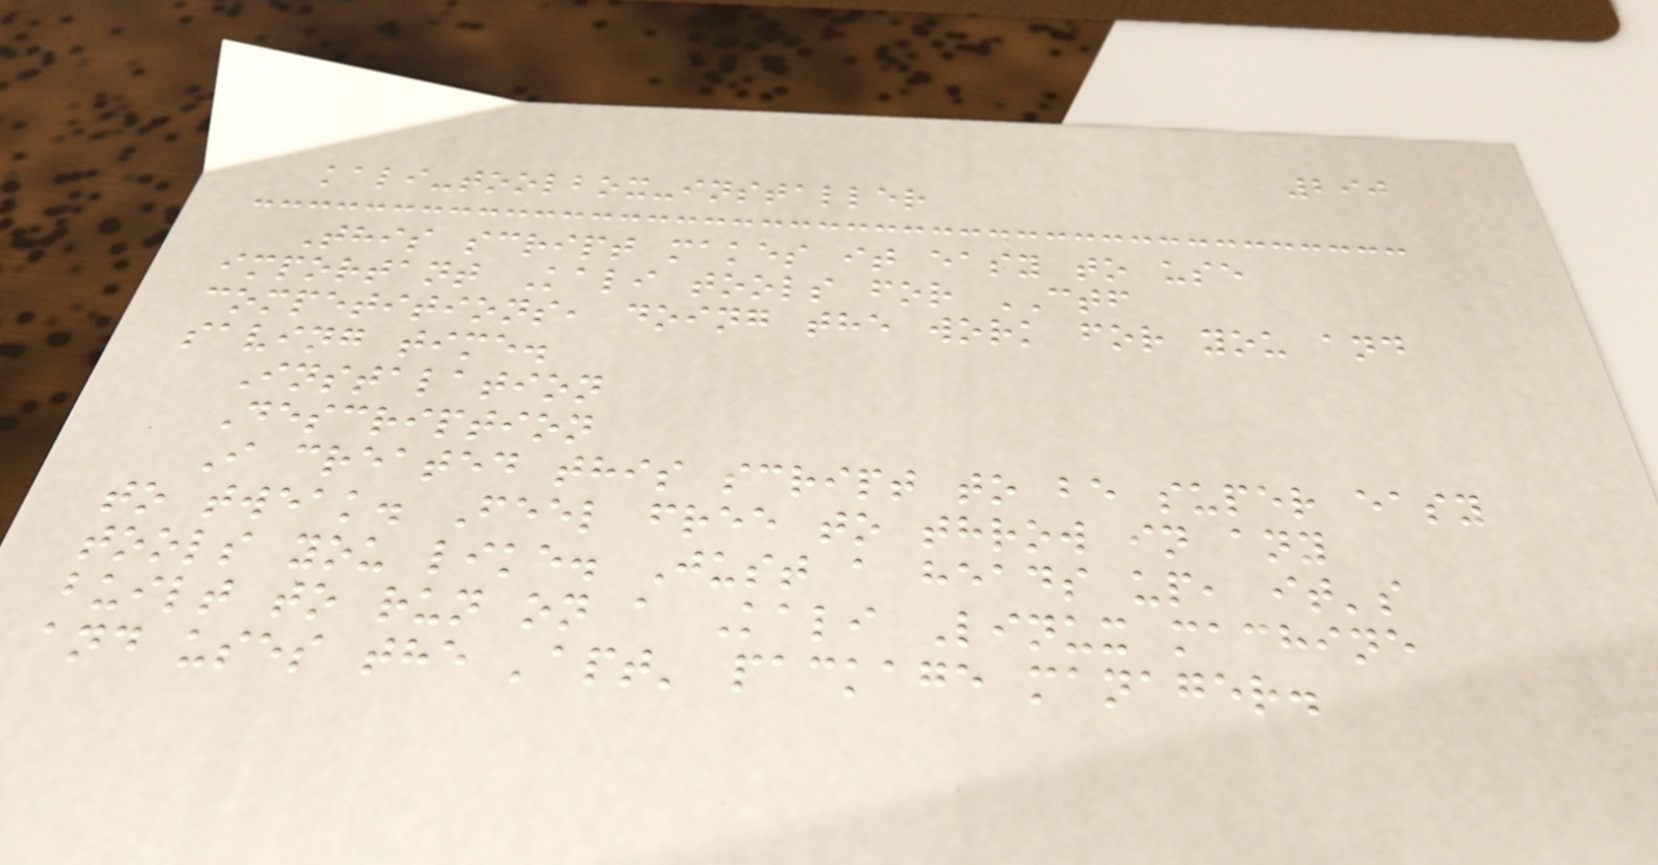290
kali-toolbox-installer
This script makes it easy to use
important Kali tools for CTF
competitions, doing the work for you and
saving time.
Instalation
Description
I created this script to be super easy
to tweak. Feel free to throw in any
tools you like. Just a heads up, it's
built to run on a Kali Linux machine
and uses the 'apt' package manager.
